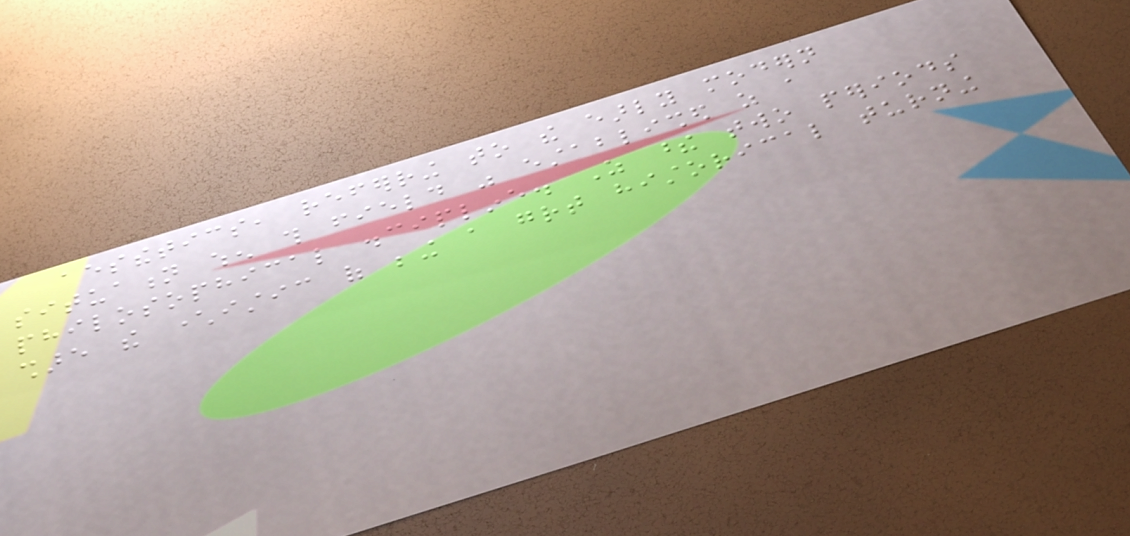aesthetics, referring to the early modern
situation when this field was established as a
philosophical discipline. As these two periods
share the characteristic of being a great historical turning
